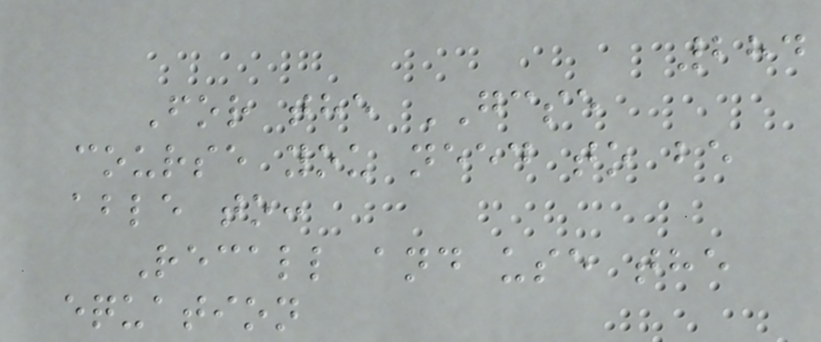284
For the GCSE
course you need to be
able to:
Recall and use the
equation
